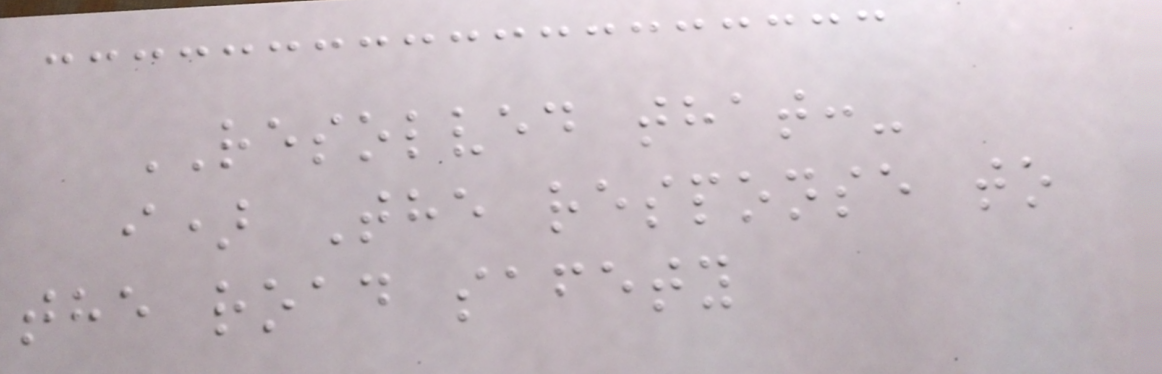RESOLVED that:-
i) The response to
the road safety
